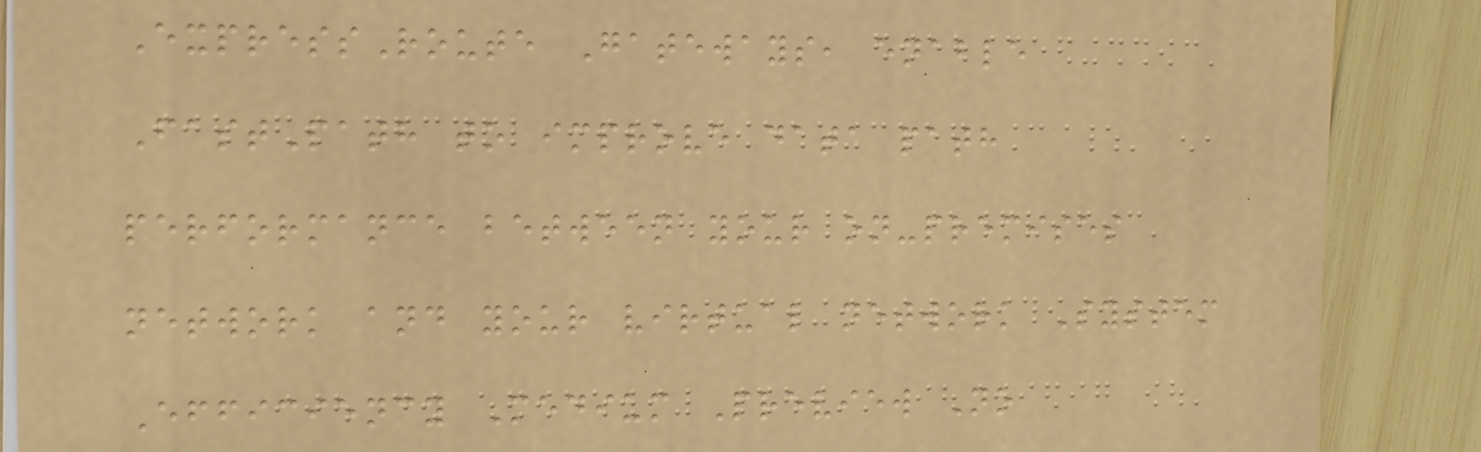ExpressRoute Gateways, enable
FastPath to improve data path
performance between your on-premises
network and your virtual network System
Efficiency Medium Preview No
